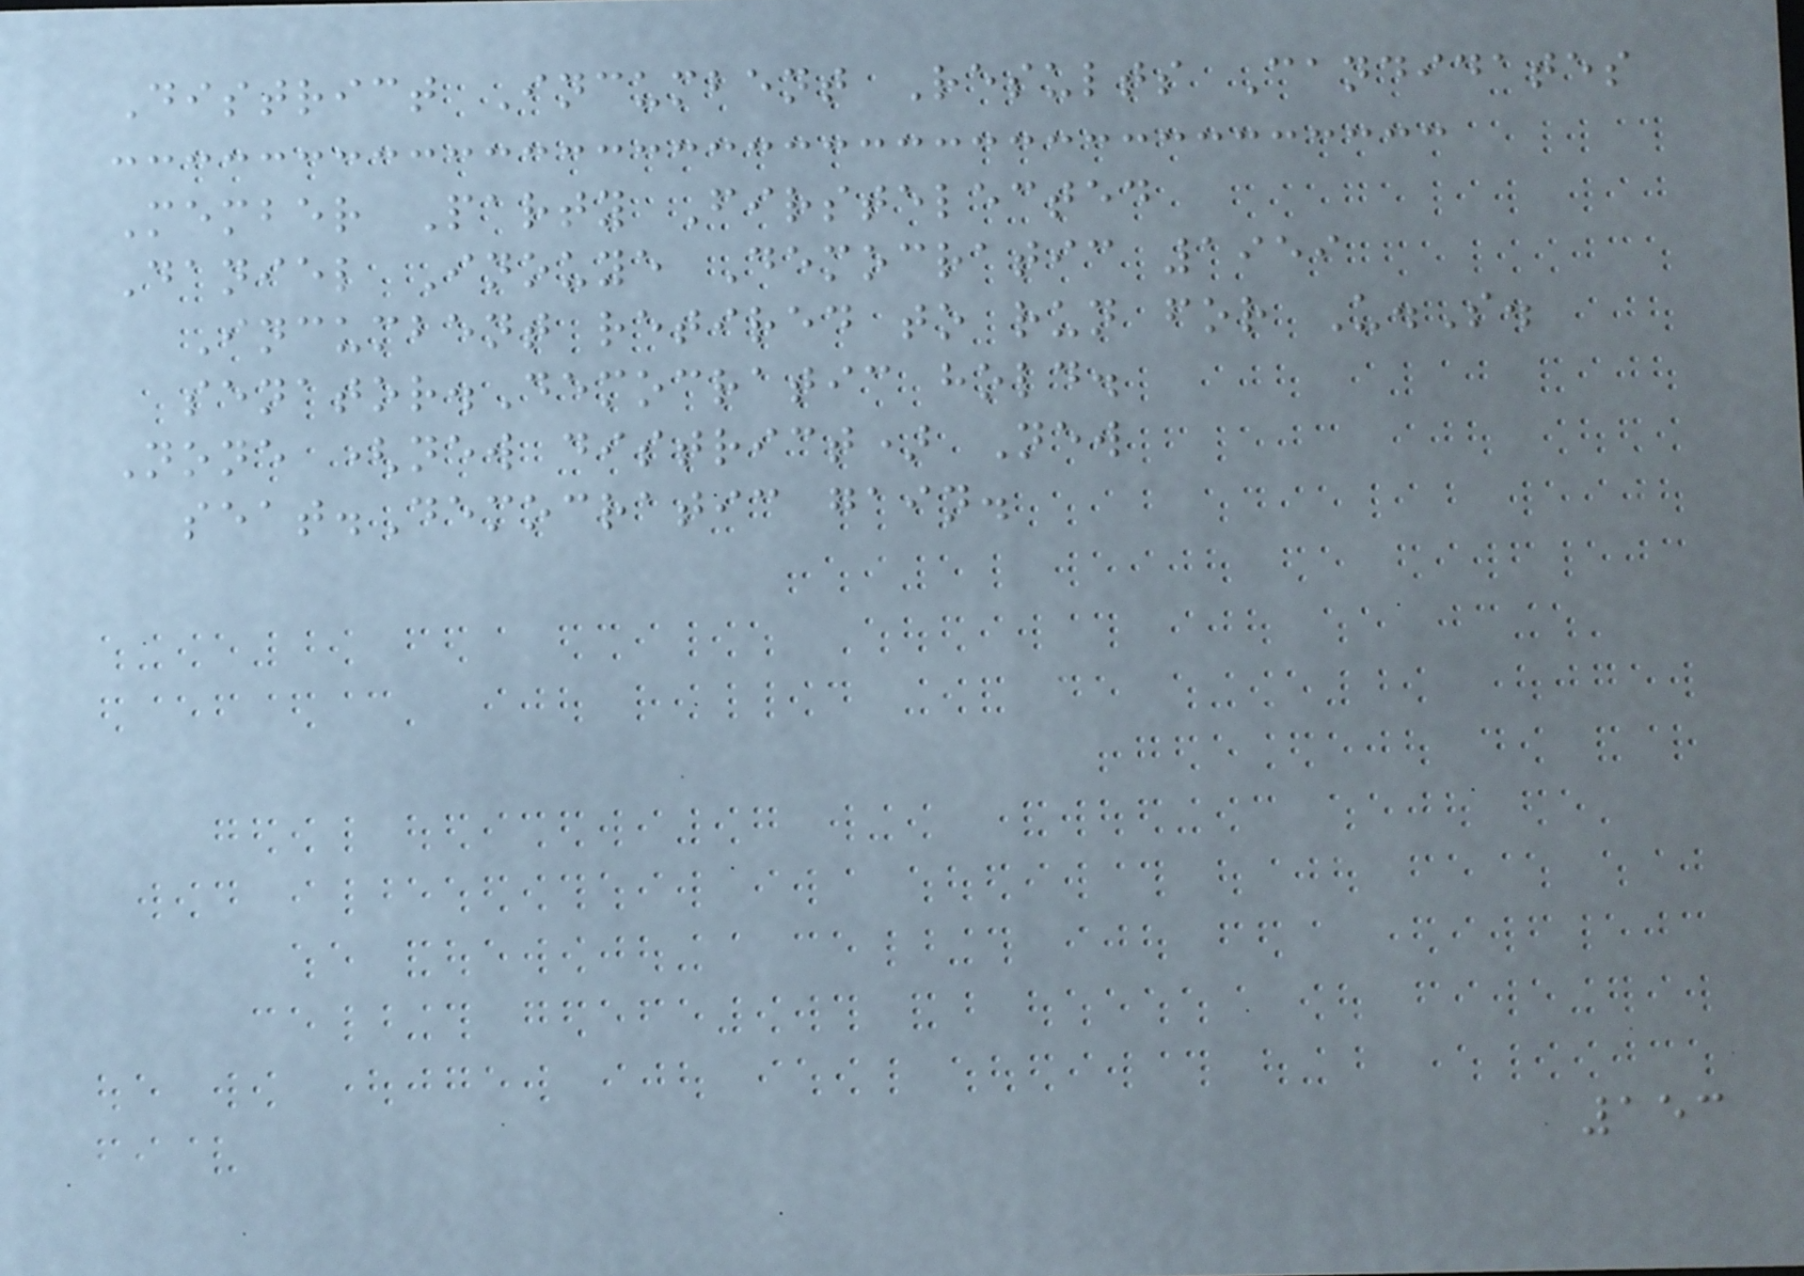District Incumbent Results Candidates
Member Party Firstelected
Daniel Inouye Democratic 1959
Incumbent retired to run for U.S.
senator.Democratic hold.
None (new district) New
seat.Democratic gain.
153
